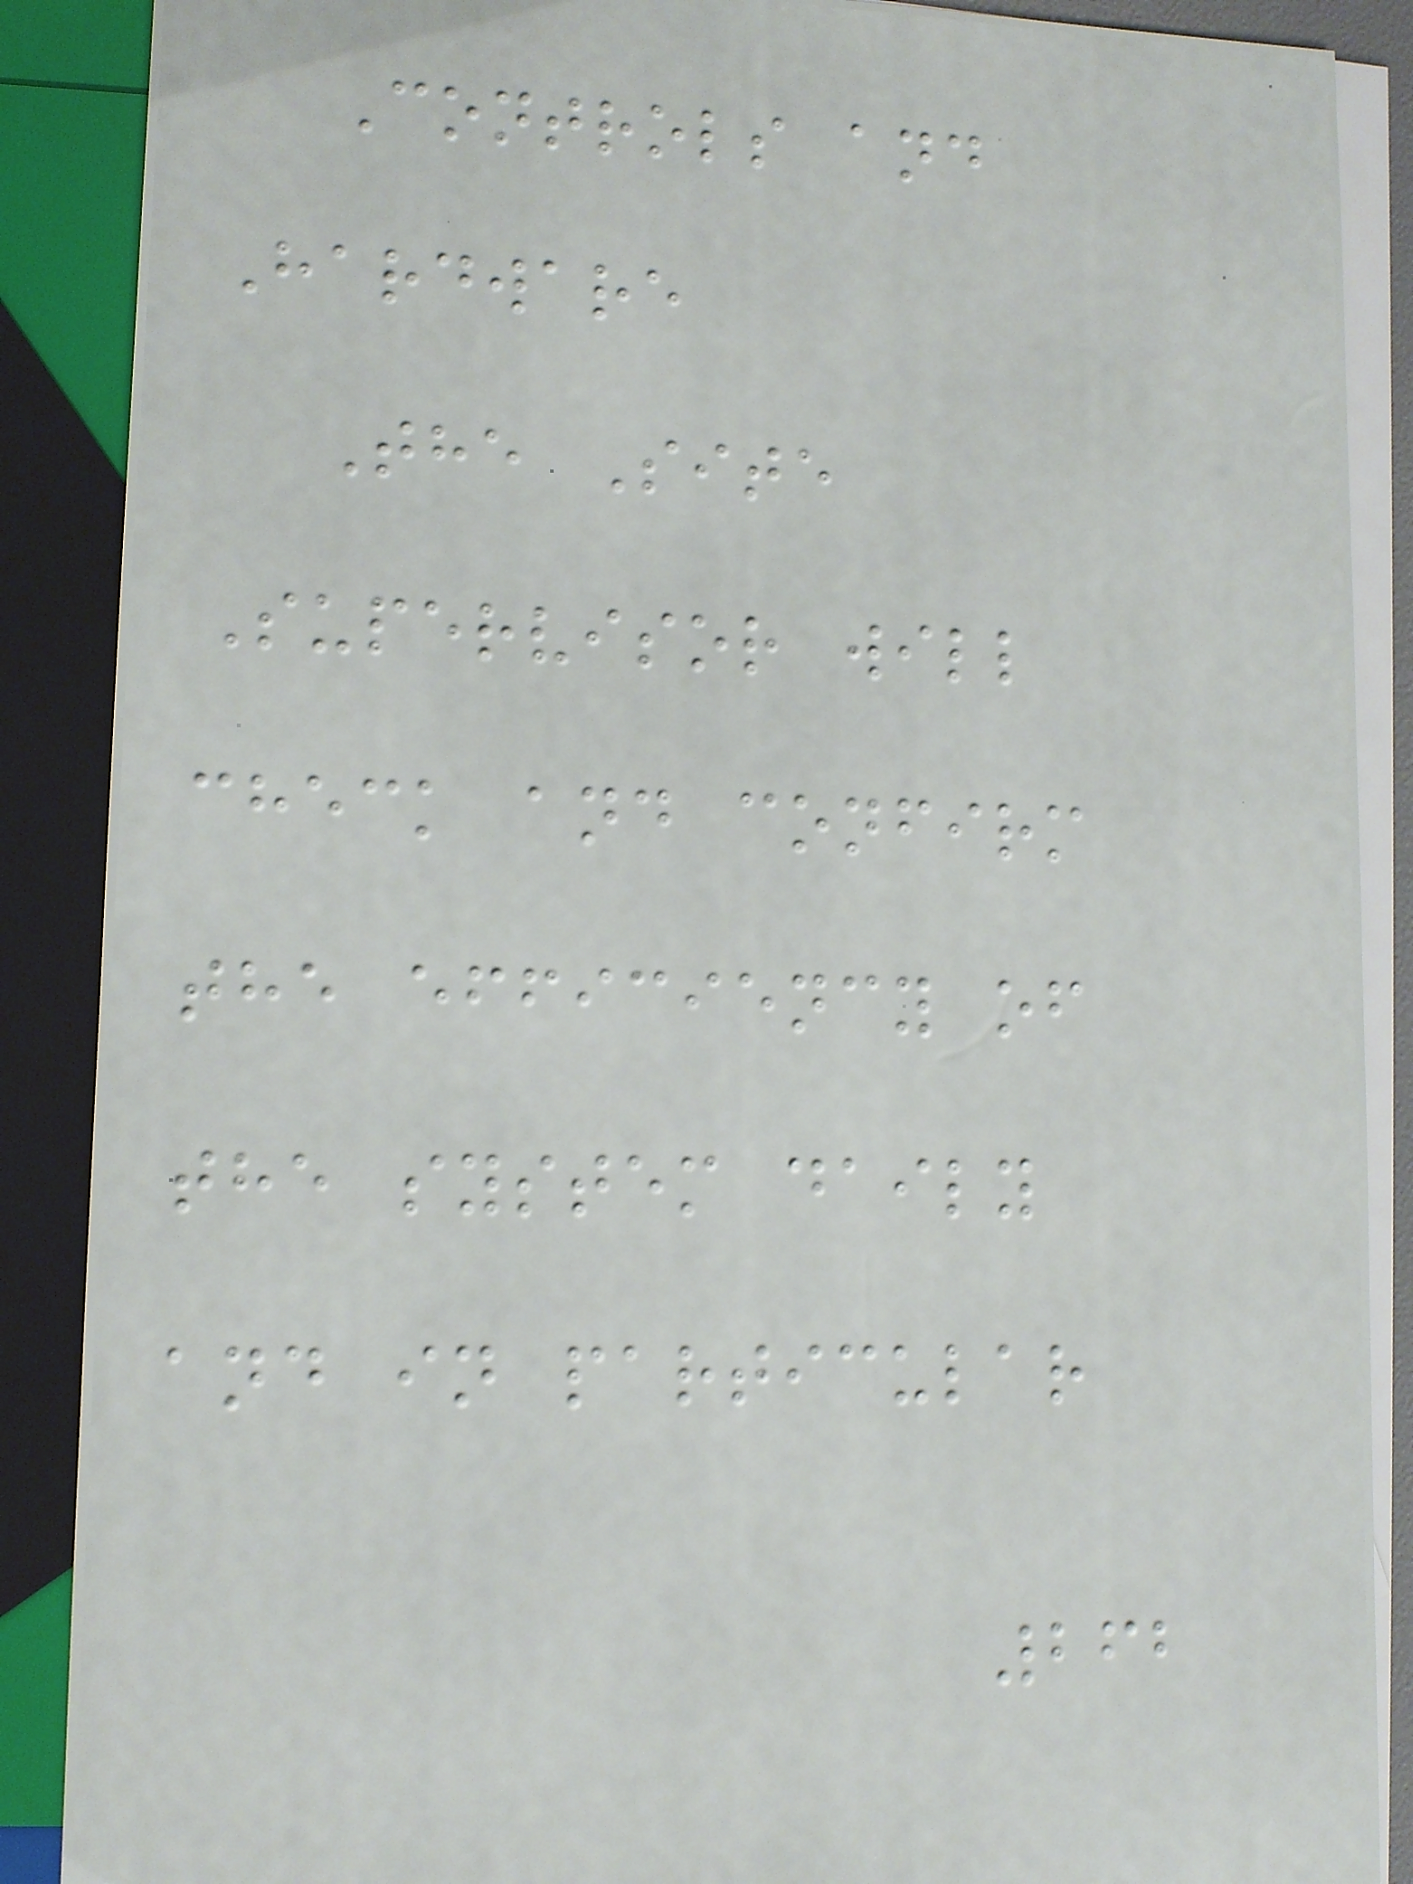Controls and
Hardware
The Site
Supervisor will
check and confirm
the efficiency of
the system daily
and in particular
262
